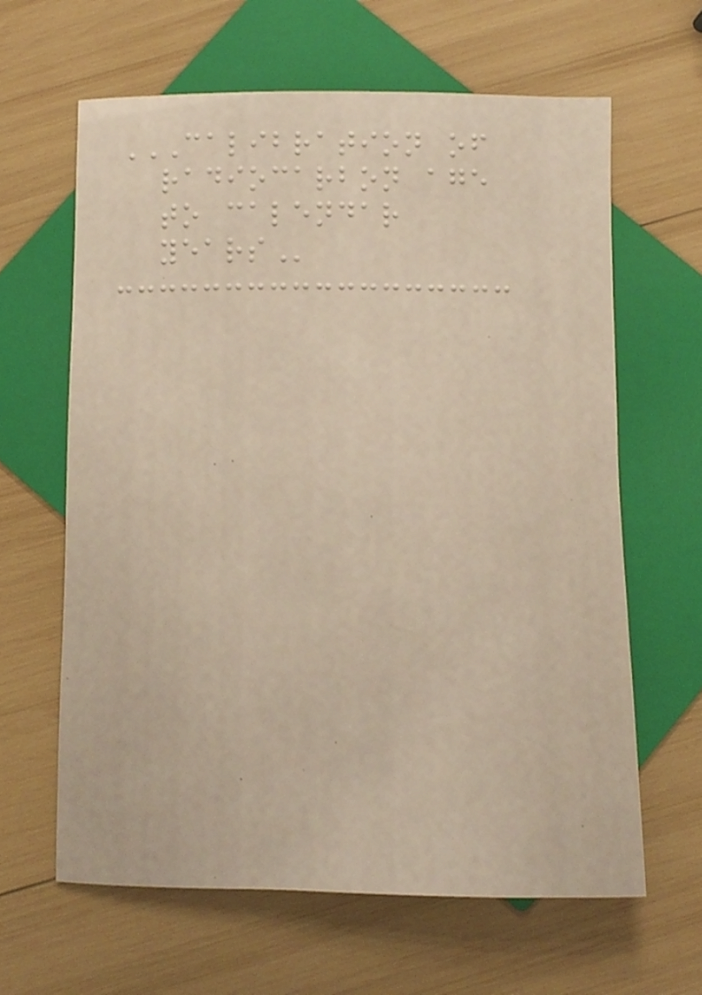CALIBRATION OF
RADIOCARBON AGE
TO CALENDAR
YEARS
